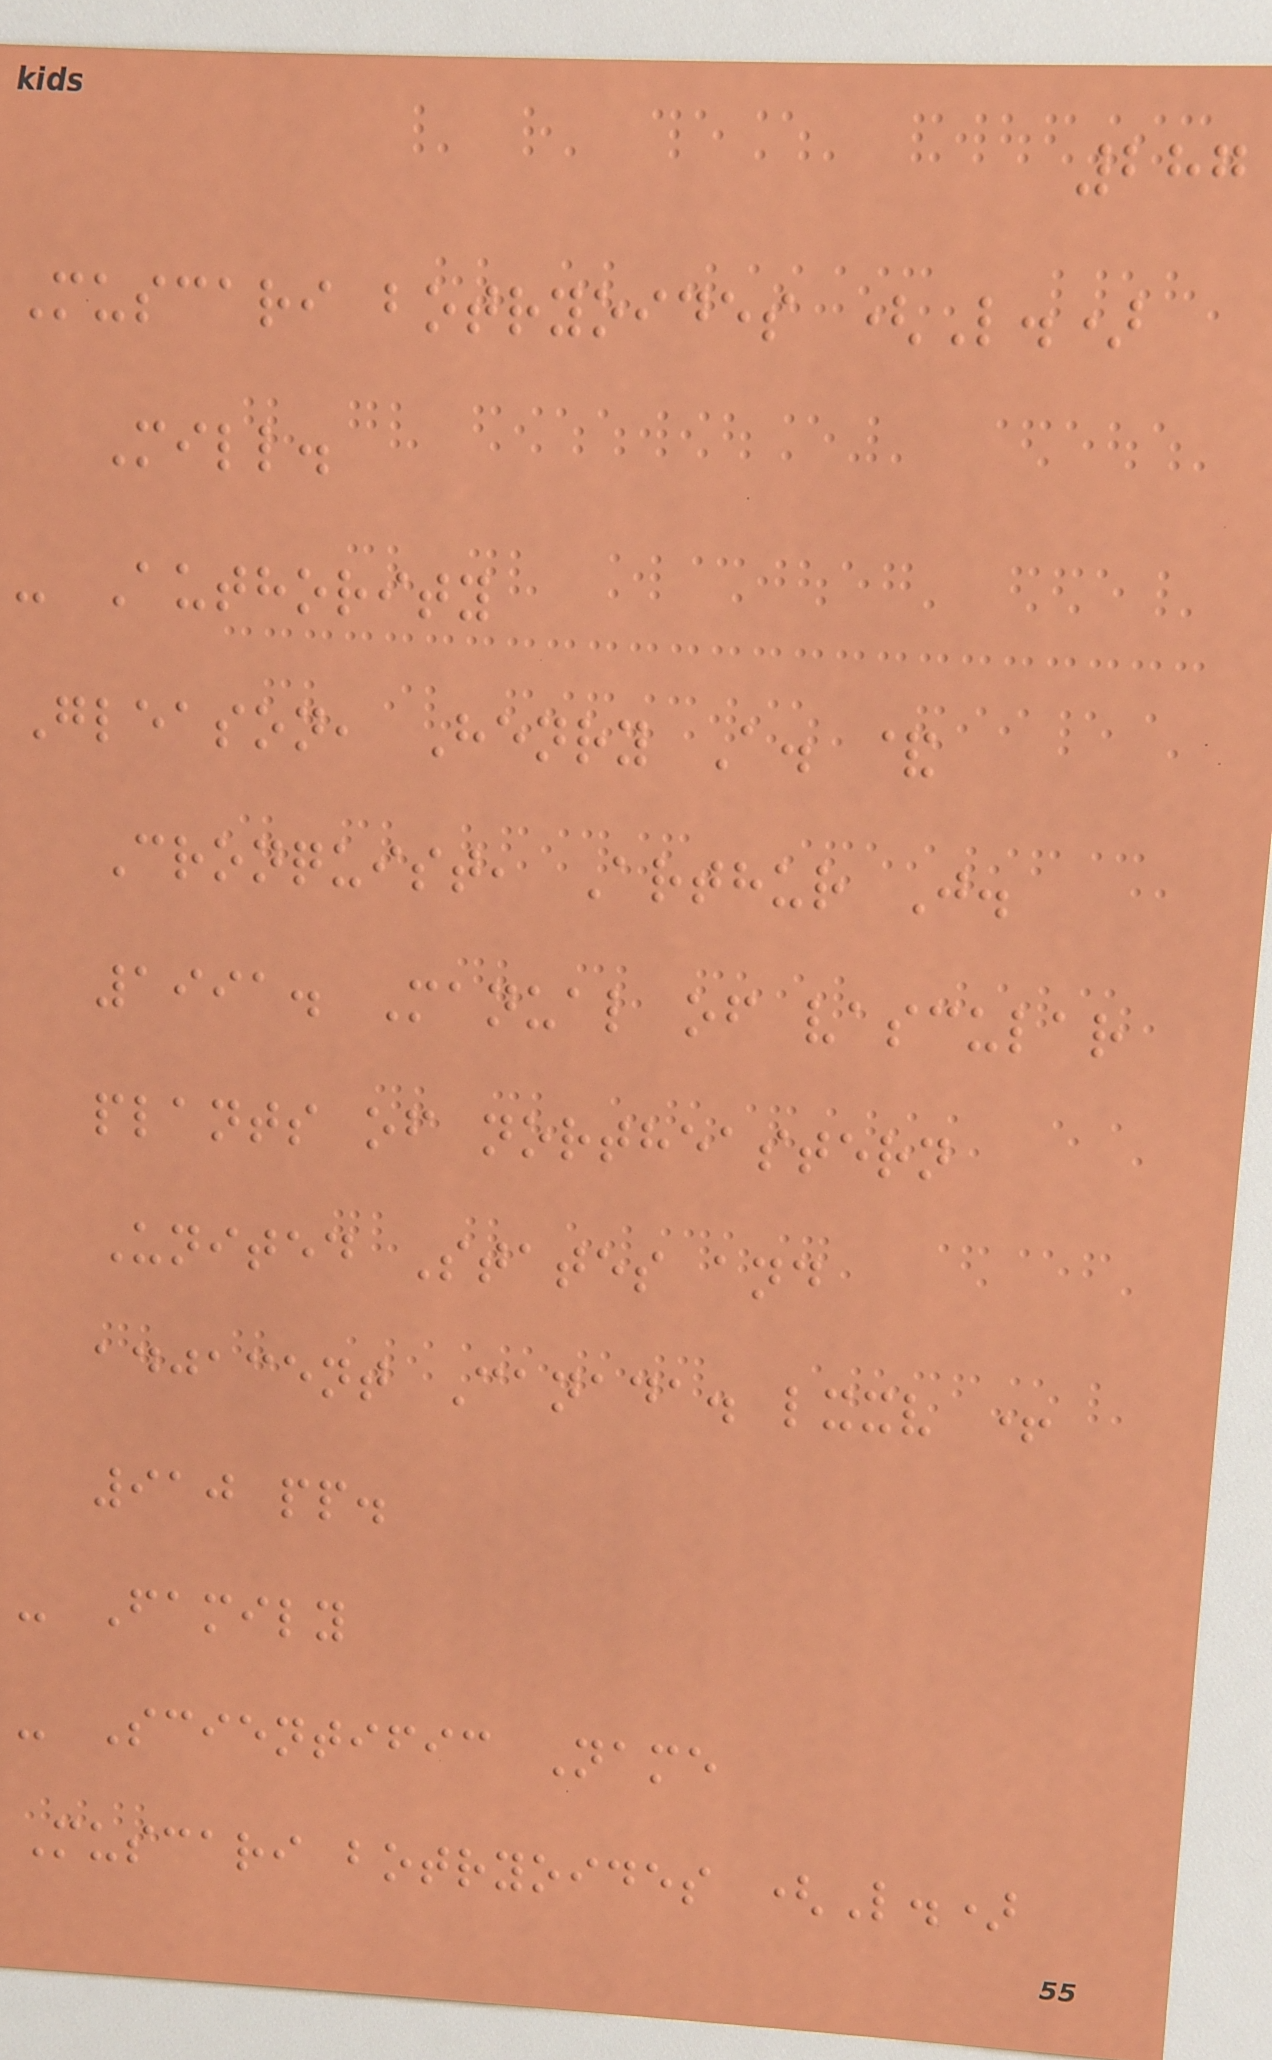287
Muscari botryoides (L.)
Mill.
- Authority
Gleason, Henry A. &
Cronquist, Arthur J.
1991. Manual of vascular
plants of northeastern
United States and
adjacent Canada. lxxv +
910 pp.
- Family
- Scientific Name
Muscari botryoides (L.)
